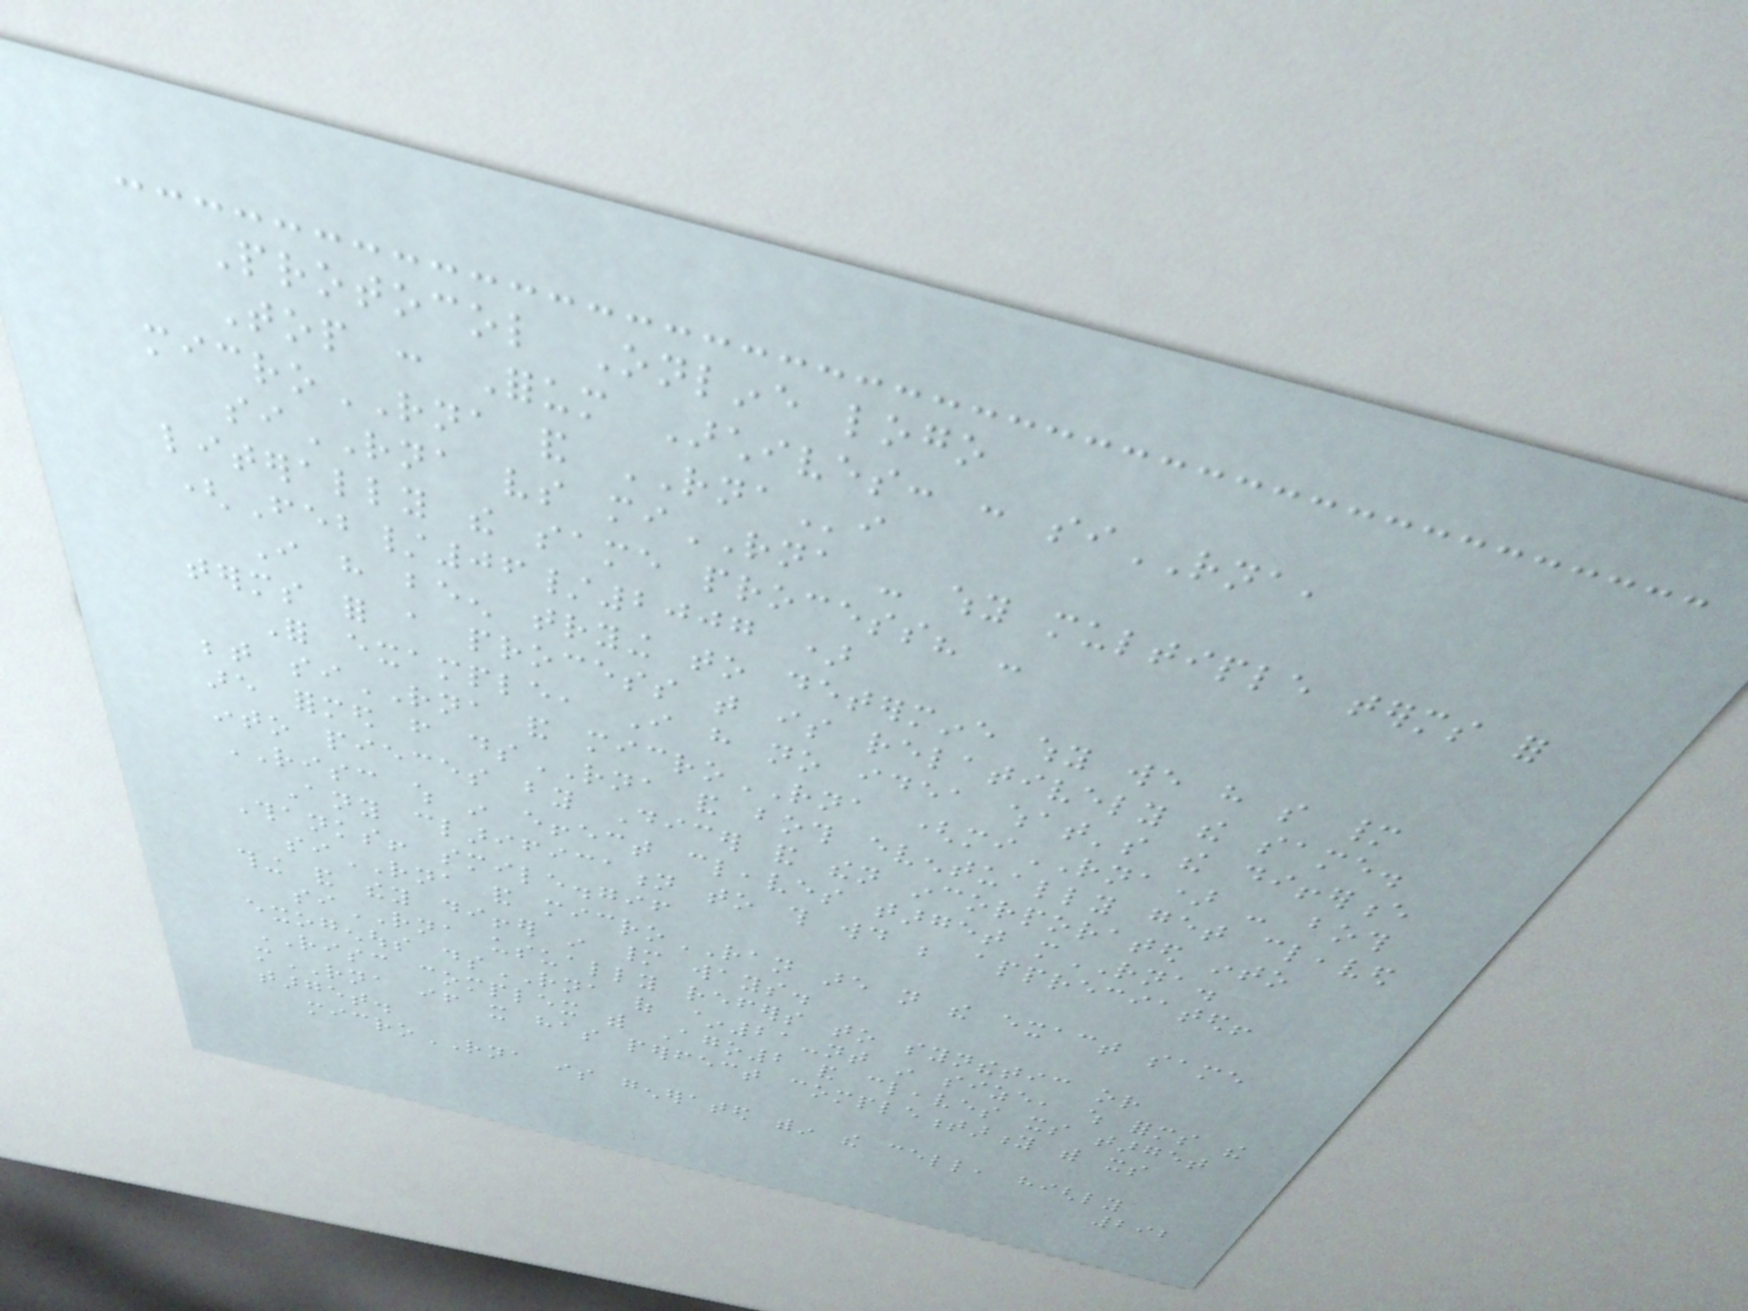Protocol Online logo
Top : Forum Archives: : siRNA,
microRNA and RNAi
siRNA vs miRNA - why multiple terms for
literally the same process? -
(Feb/06/2007 )
I have been trying to determine why we have so many
terms for a process that is relatively the same.
For example, I have no idea what's the difference
between siRNA and microRNA (miRNA) - both
are formed from dsRNA and both eventually get cleaved
into pieces by Dicer and then incorporated into
RISC which in effect cleaves target mRNA.
Any clarification to this would be appreciated!
Thanks! smile.gif
siRNA and microRAN are not the exact same
thing and they differ in many ways.
siRNA usually refers to synthetic or
exogenous dsRNA of ~21-nt in size, which forms the
RISC complex with Ago2 and cleaves its target
mRNA if it has perfect complementarity with its
target.
microRNA is generated within the cell, highly
292
